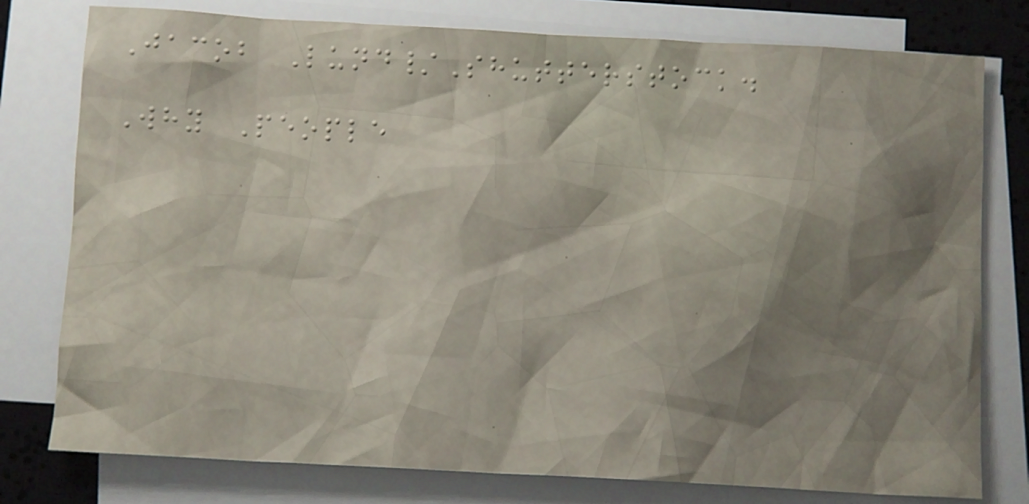Jacob Lund/Shutterstock.
Why People
